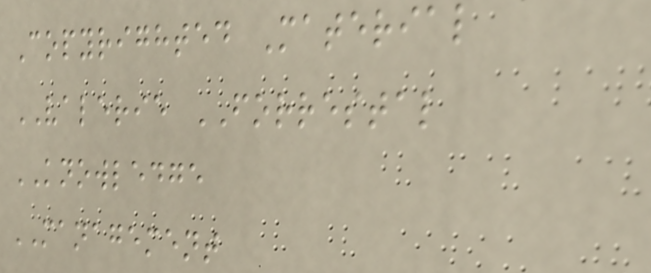Copyrighted Material
VALERIE FORRESTAL
KNOWLEDGE
MANAGEMENT
